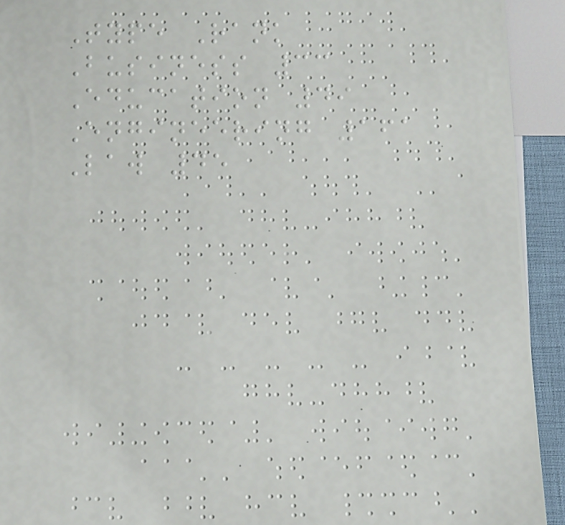Type Rank
Business 33
Education 49
Engineering 161
Law 45
